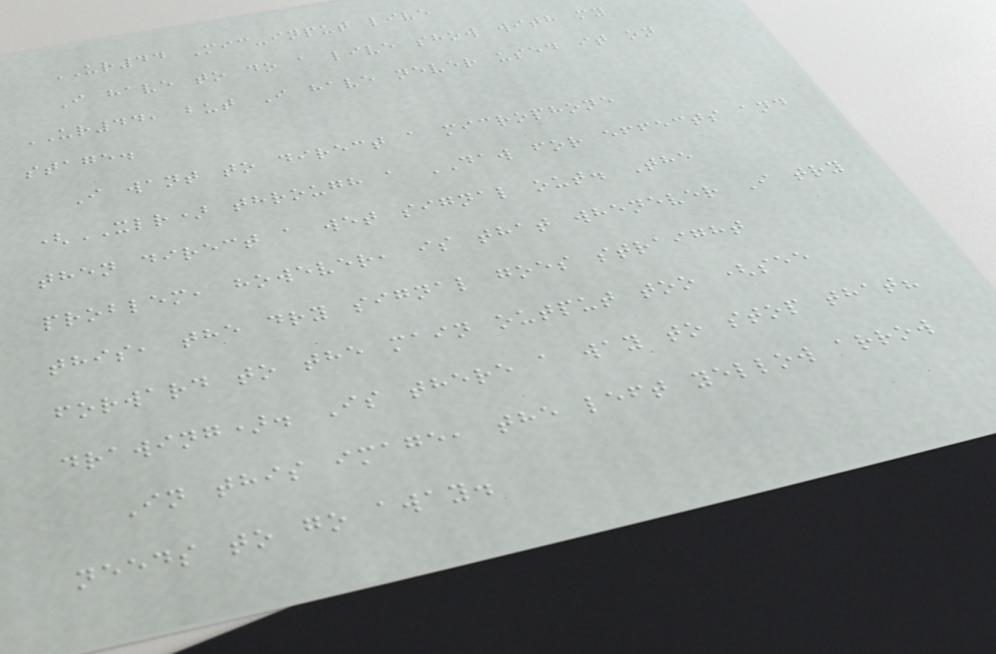UR44 Mic-input live
I have to do a live show with my
UR44, but I have never used it on
stage.
I want to direct a microphone
(XLR) through a DAW for effects and
then direct a wet signal out. The
problem, however, is that whenever I try
this, the dry signal goes straight
forward to the main output too (see
drawing). Is there a way to stop that?
In this image, the left yellow arrow
needs to go away.
